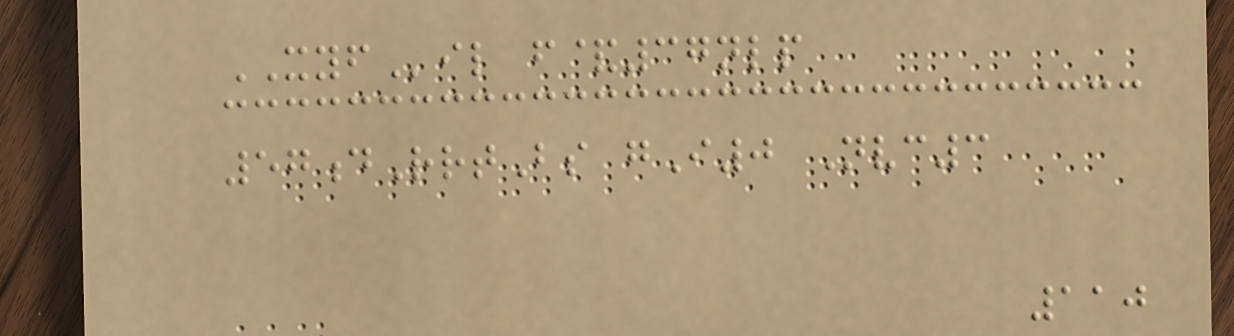XYFil f&37nlp
57dRrtBs gI0 Nvc3
110
